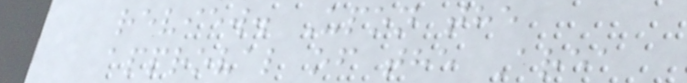review. Upon the
approval of the Area
